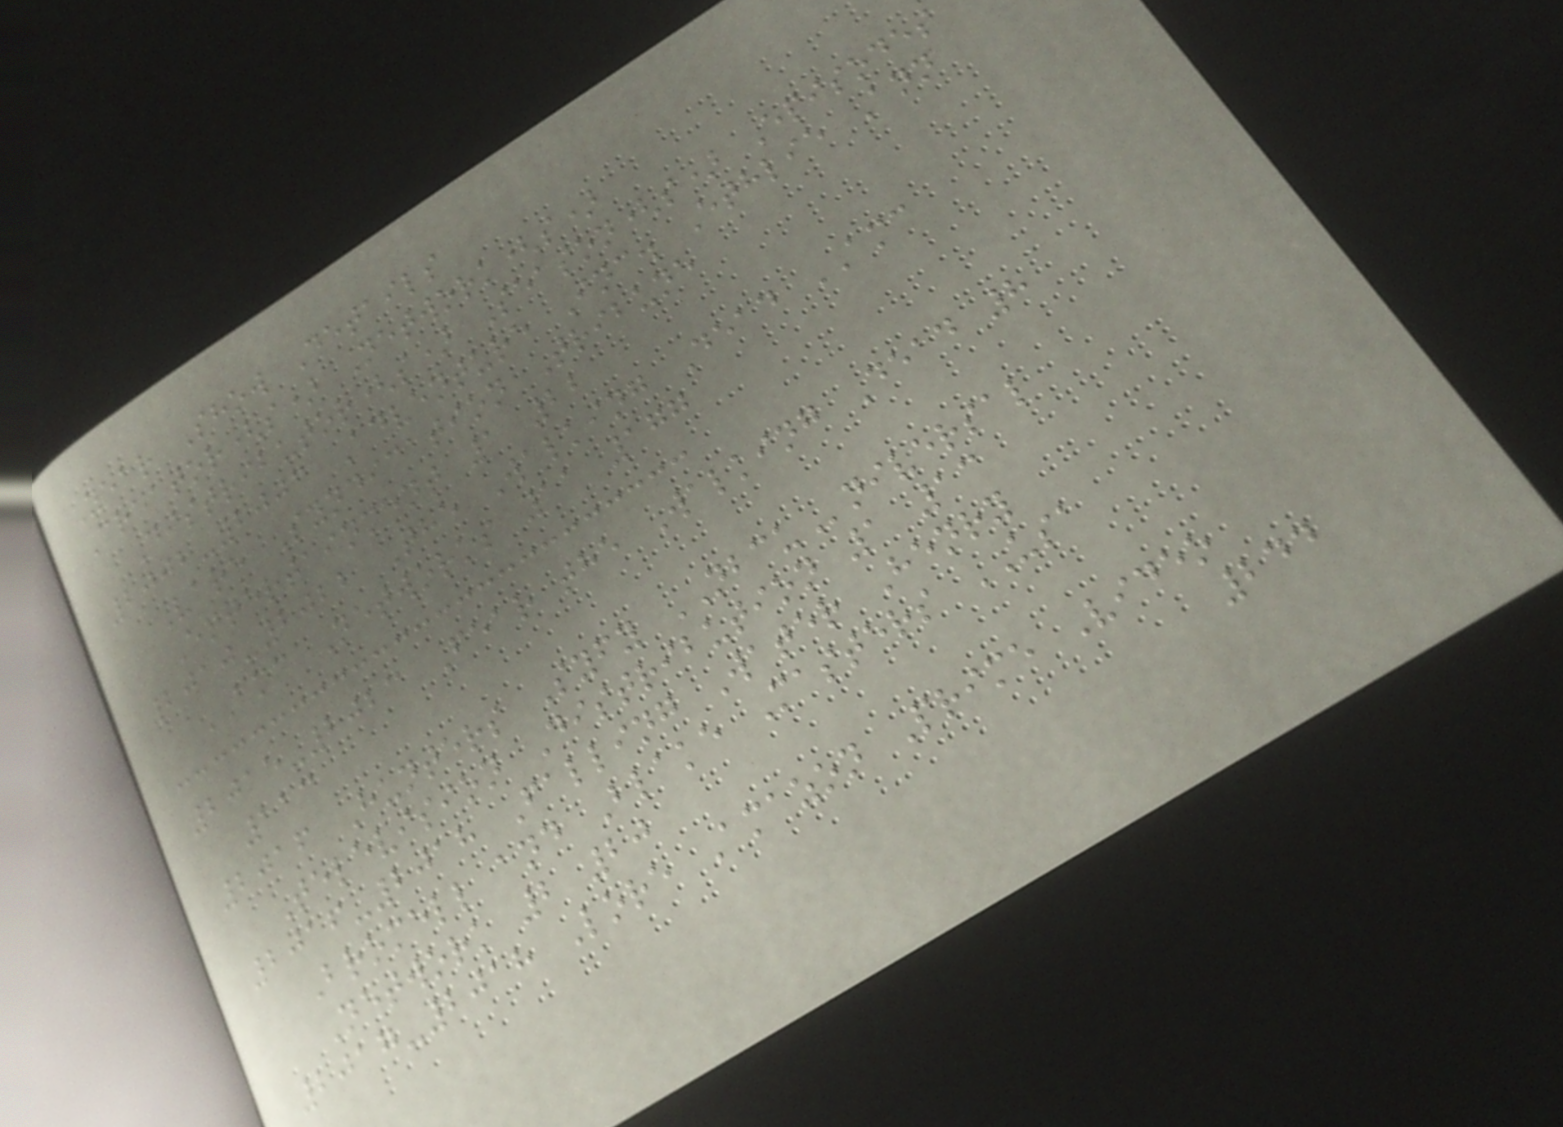Year Show Details
Creator(s) Network(s)
Distributor(s) Season(s) Episodes
2002-2003 Adventure Inc. Ethlie Ann
Vare Syndication Tribune
Entertainment 1 22
2010-2022 The Walking Dead AMC
AMC Networks 11 177
2015-2023 Fear the Walking Dead 8
113
2016 Hunters Syfy NBCUniversal
Television Distribution 1 13
2016-2018 Falling Water Henry
Bromell and Blake Masters USA
Network 2 20
2017-2018 Lore Amazon Prime Video
244
